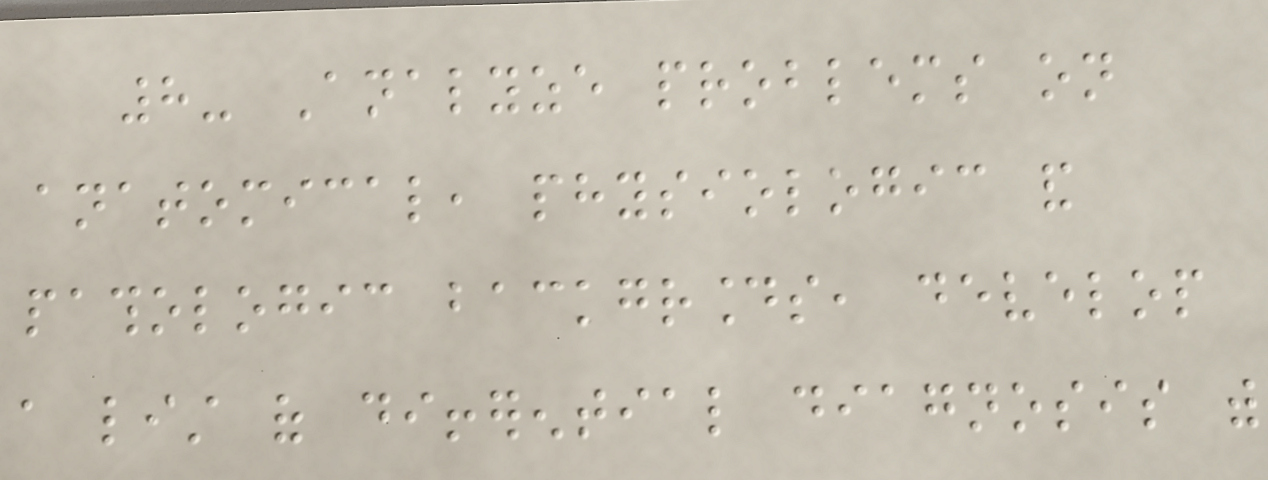8- Analyze problems on
anatomical, physiologic and
pathologic backgrounds, develop
a list of differential diagnosis with
